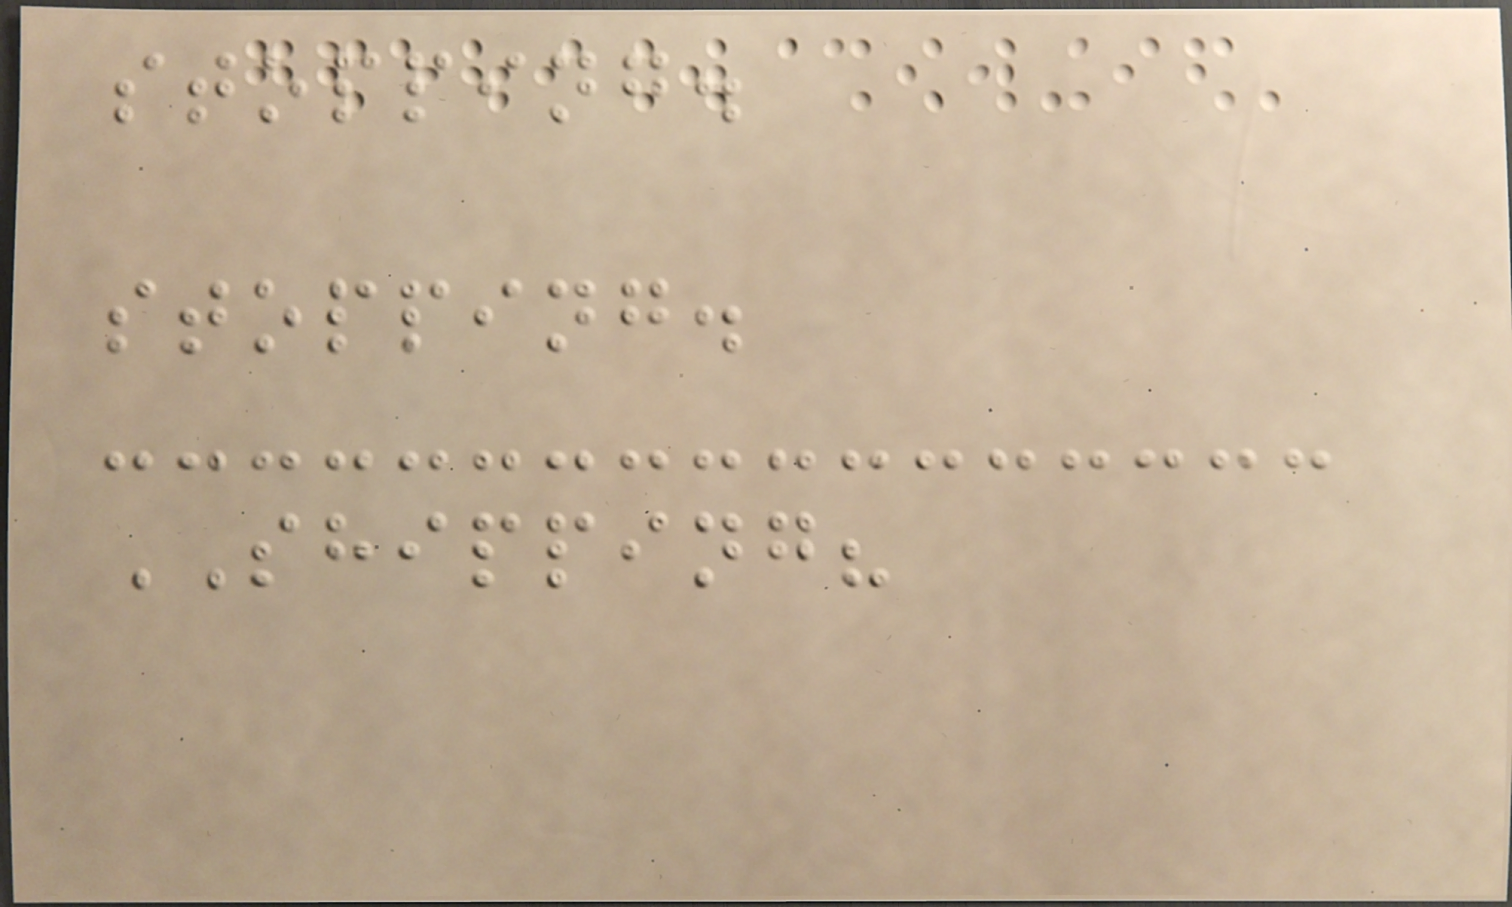stopping.
stopping.
SHIPPING?
